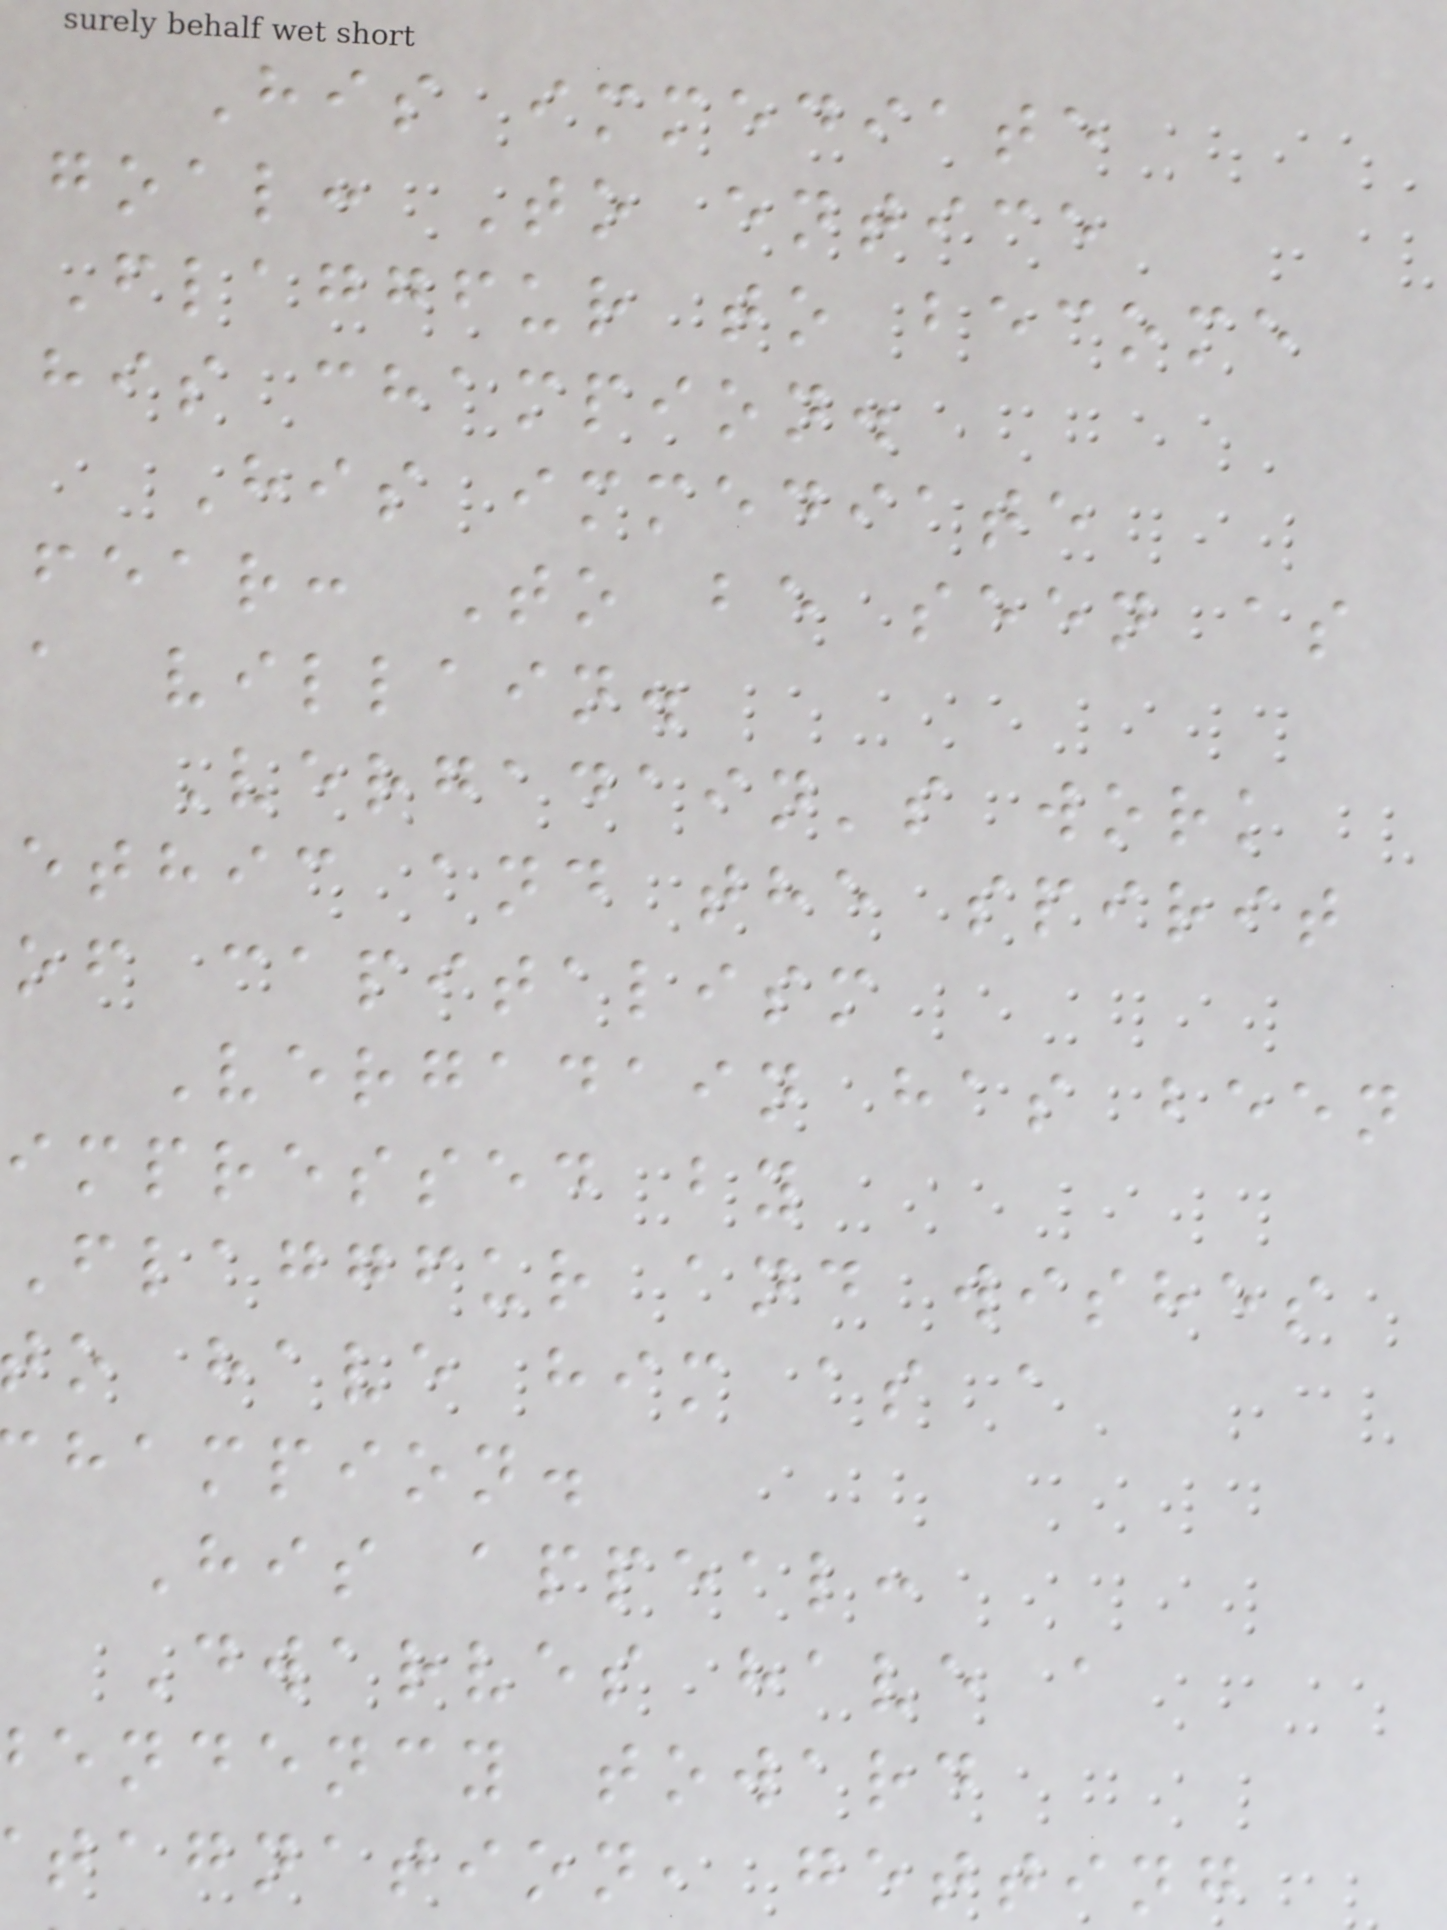His immediate
goal: To entice
Flaggfur to become
his champion.
His immediate
fear: To be seen as
a villain.
Vergadain's work
ethic and the spirit
of capitalism
Vergadain has been
impressed by
Flaggfur and wishes
o have him as a
hampion.
His appeal:
Dwarves have a
endency toward
tagnation, getting
